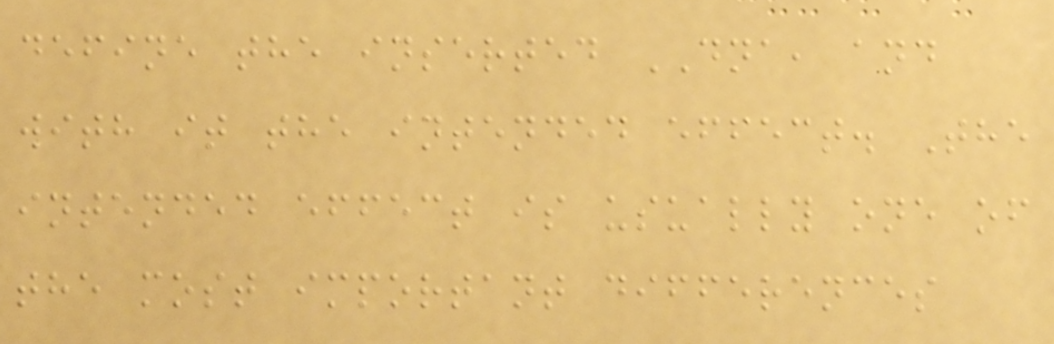define the inserted DNA, and
with it the intended effect. The
intended effect is usually one of
the most important differences
